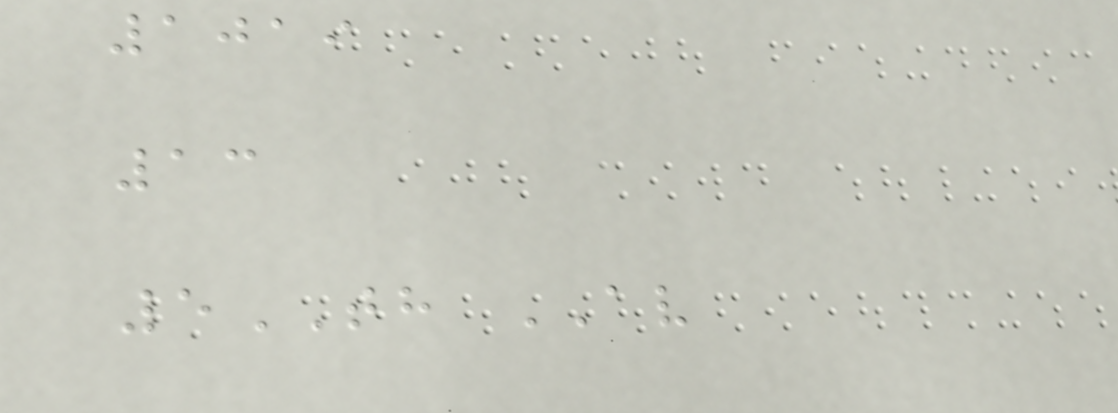1019
13
5TH AV
